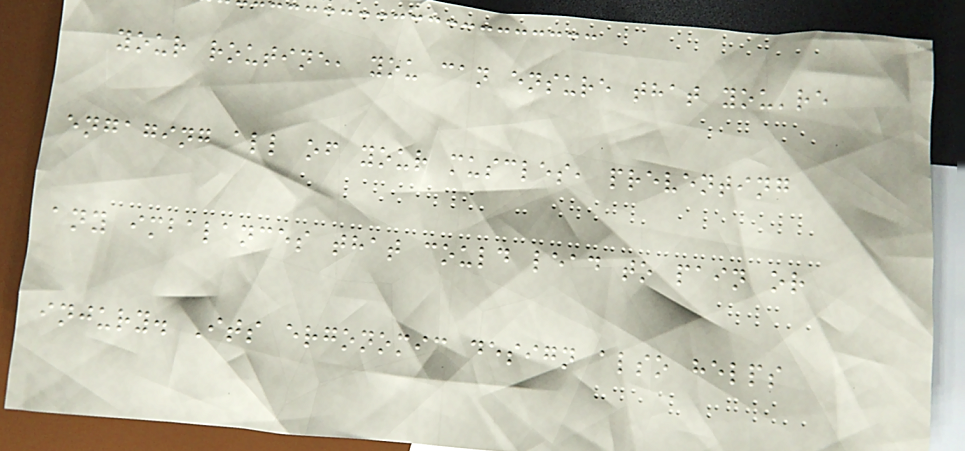your routine, you can ensure that you're
engaging all of your muscles, preventing
any imbalances that could lead to pain or
injury. Its ergonomic design also helps
